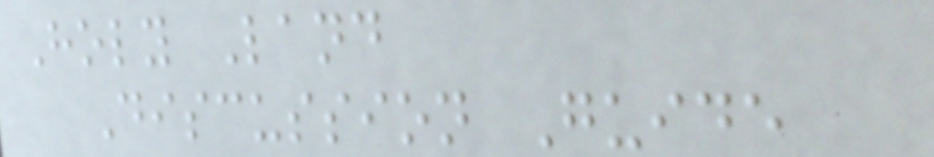Holy Land
Discussion Guide
